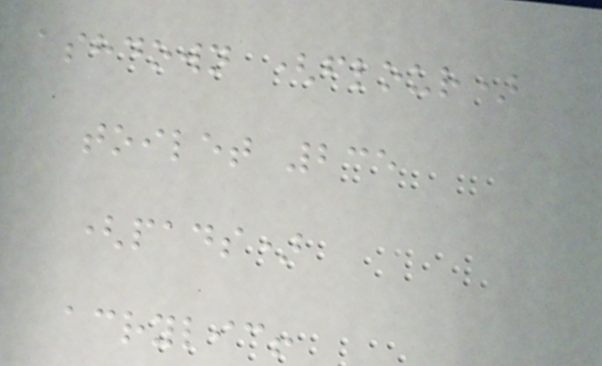ashdown (flour)
toilet 235
(pads)
acrylic!
